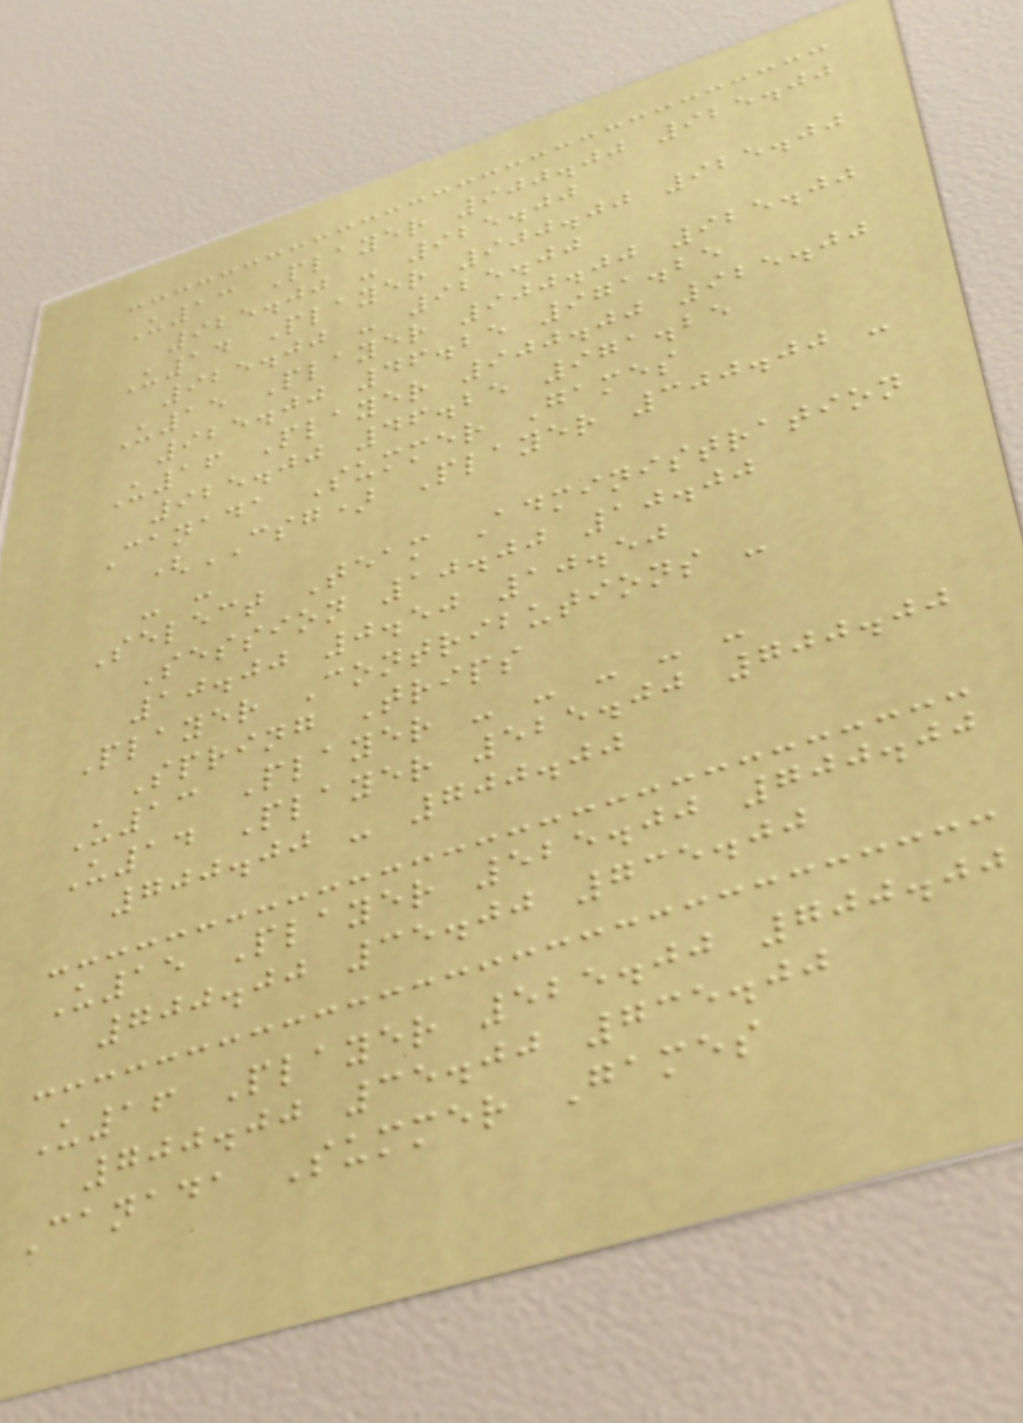U13 Player 900.00 925.00
925.00 - 925.00
U14 Player 900.00 925.00
925.00 - 925.00
U15 Player 900.00 925.00
925.00 46.25 971.25
U16 Player 900.00 925.00
925.00 46.25 971.25
Canada Summer Games
(CSG) Player 300.00 -
- -
Select Team Administration
Session 10.00 10.00
10.00 0.50 10.50
Player Contributions -
Spring Trips
U13 Player - - - - -
U14 Player 525.00 700.00
700.00 - 700.00
U15 Player 525.00 700.00
700.00 35.00 735.00
U16 Player 525.00 700.00
700.00 35.00 735.00
Canada Summer Games
